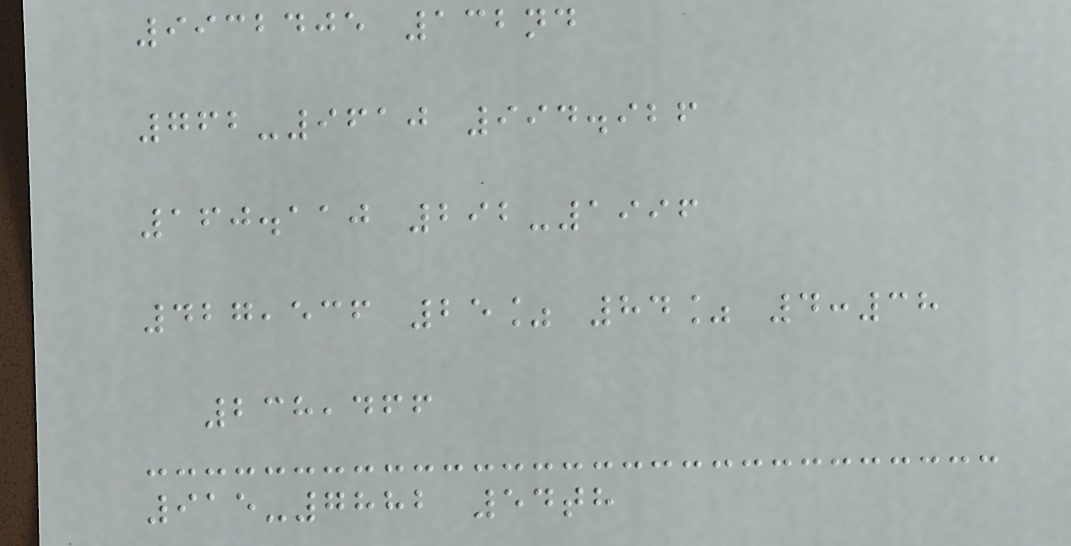9932405 132nd
762-9610 994.926
160.110 292-1996
427,536 25% 84% 4:38
238,466
915-7882 54th
